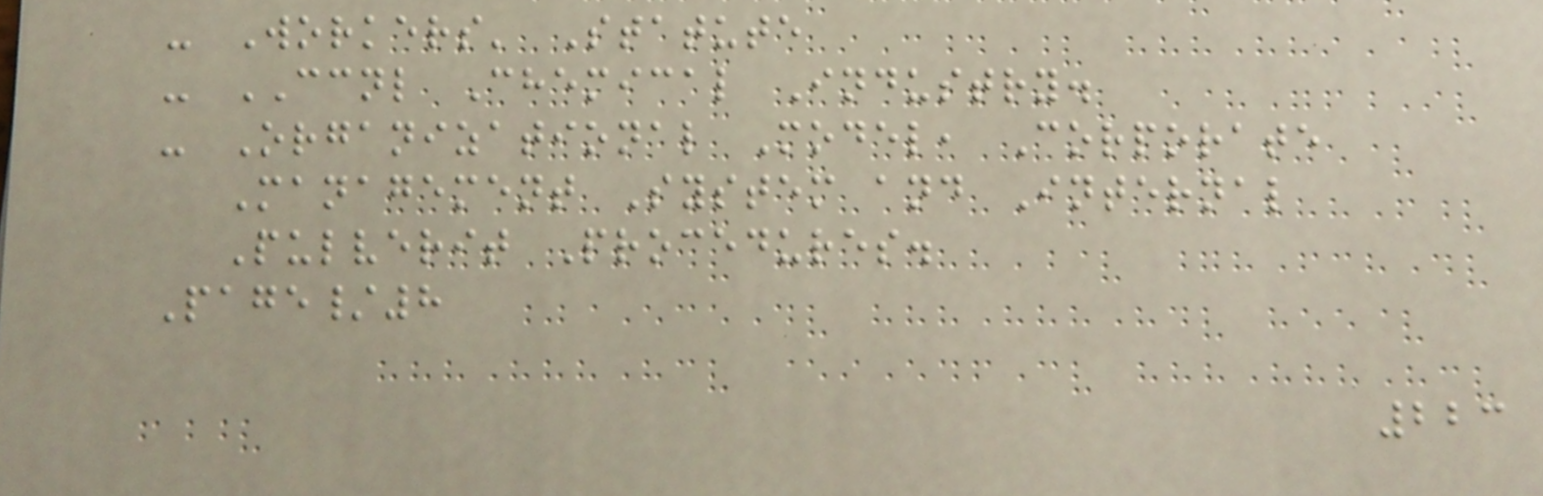- Workers' Statute
- CCNL Chemical Industry.
- Organizational Model, Corporate
Management System and Internal
Pulverit Procedures.
Page/8
223
